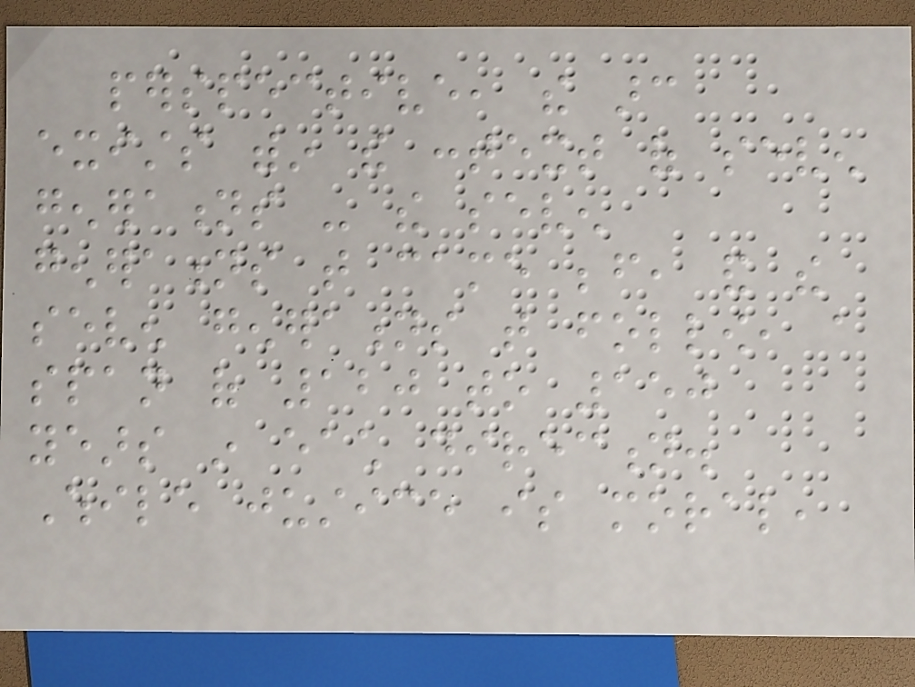perspective, the arc
exists within the context of seven
generations - the seven
generations that came before, and the
seven generations that follow, a
span of 120 to 150
years in each direction.
While justice is moral,
